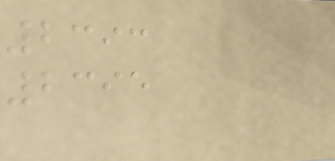2393
2395
